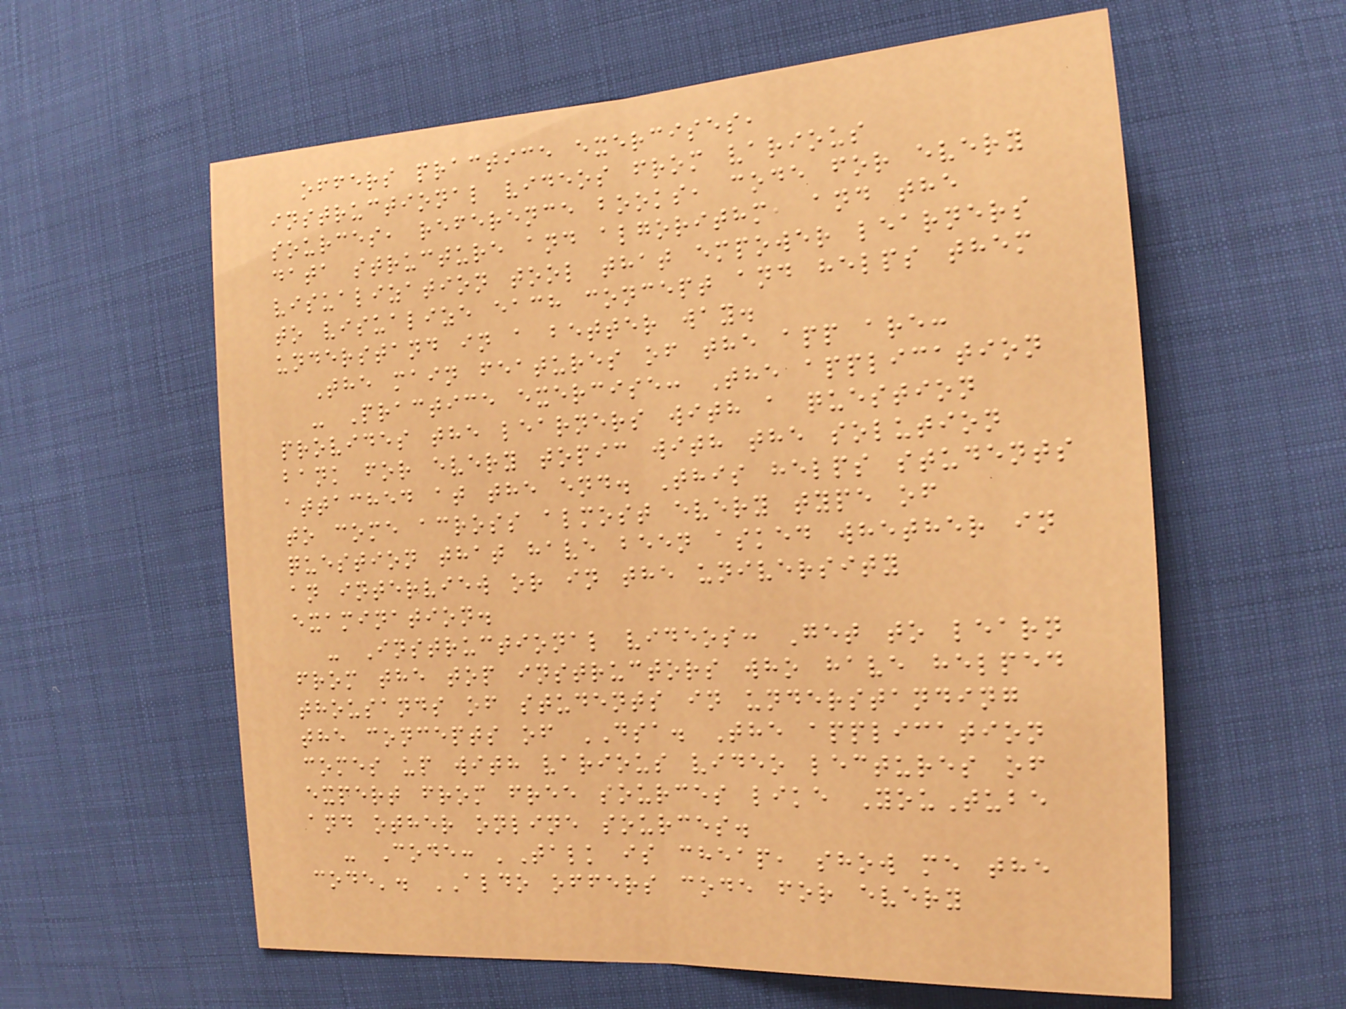offers practice exercises,
instructional videos from various
sources, reference books, code for every
data structure and algorithm, and the
visualization tool that empower learners
to visualize each concept and helps them
understand in a better way.
The main features of the app are:
- Practice exercise: The application
provides the learners with a question
bank for every topic with the solution
attached at the end. This helps students
to come across almost every type of
question that have been asked whether in
an interview or in the university
examination.
- Instructional videos: Get to learn
from the top instructors who have helped
thousands of students in understanding
the concepts of DSA. The application
comes up with various video lectures of
expert from free sources like YouTube
and other online sources.
- Code: 'Talk is cheap, show me the
code'. ALDO offers code for every
